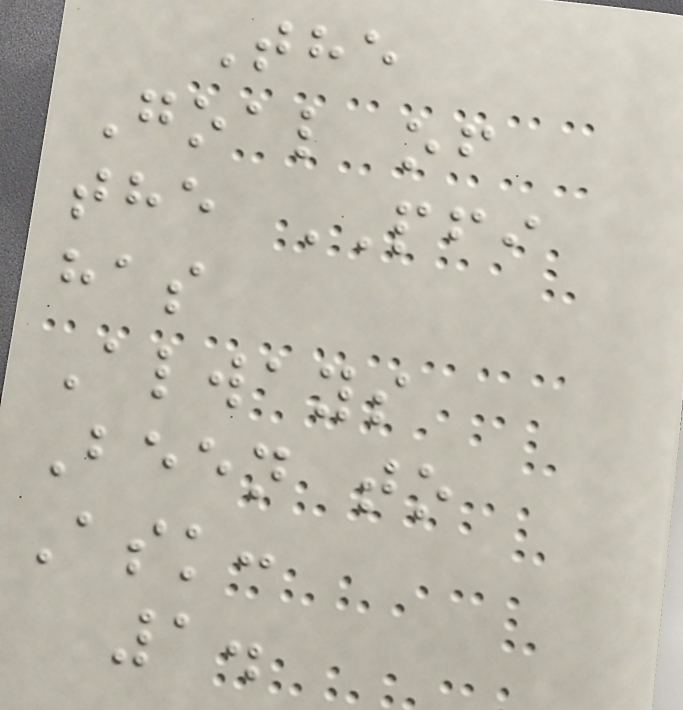The
Goal of
the PFI
has
Always
Been to
Ask:
1.
